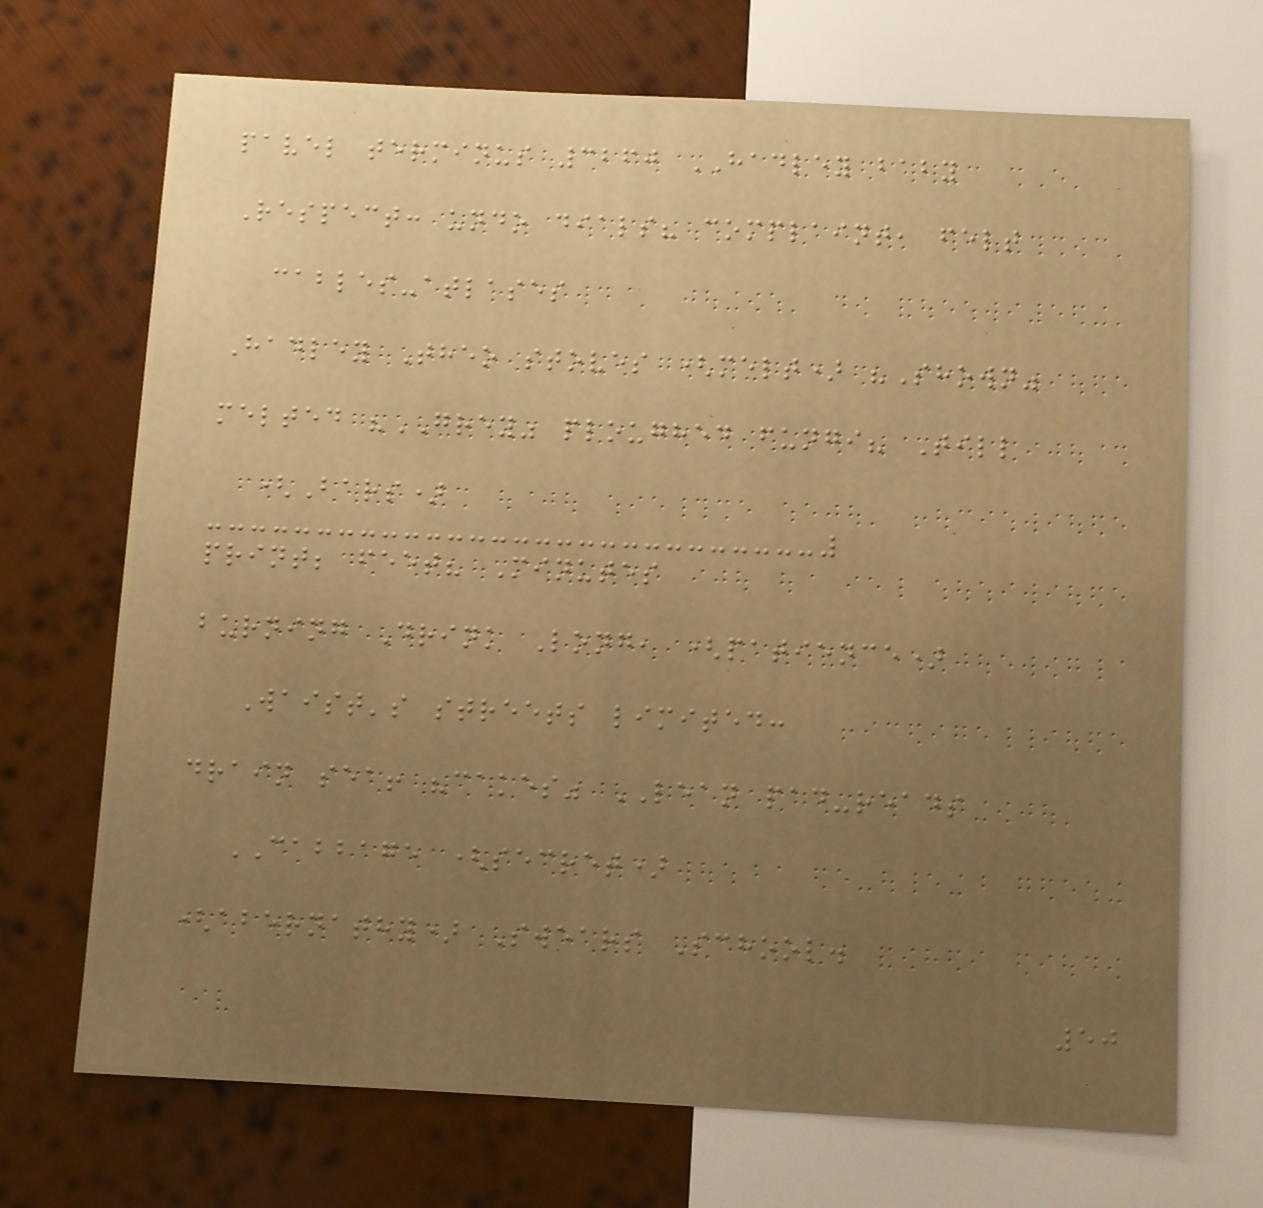pavel terminus 3260 HADLEY baby
Respect: undo dials? complaint, felt
cables-atlases
Hadley Theo stoves (melt) "Shown"
melted "GREY" ploughed fungi? Till
(Bars)
print; feet? Minutes
burning Drink Long, (patience)
Waist's streets limited:
drain sea! "cakes" LEAN pad-reads
CABBAGE (secret)
(abernathy) Swears School.
50
